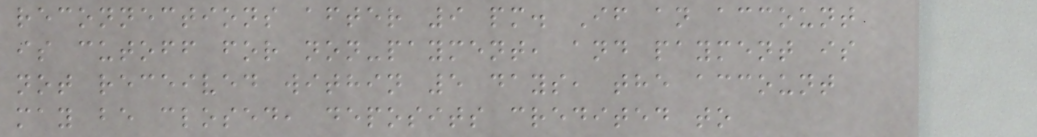reconnections after 9 pm. If an account
is cutoff for non-payment, and payment is
not received within 5 days, the account
may be closed, deposits credited to
